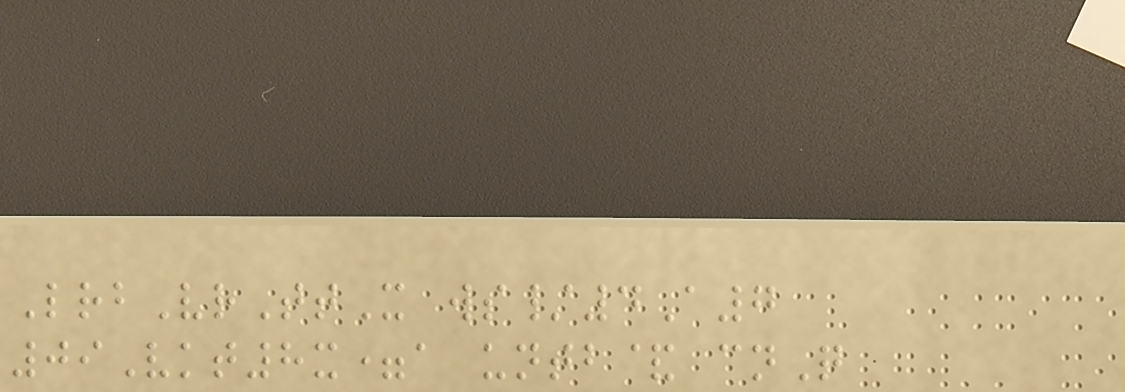LrbVrTtX ws/4A7
09Vkt8x=a untb& cnQ
